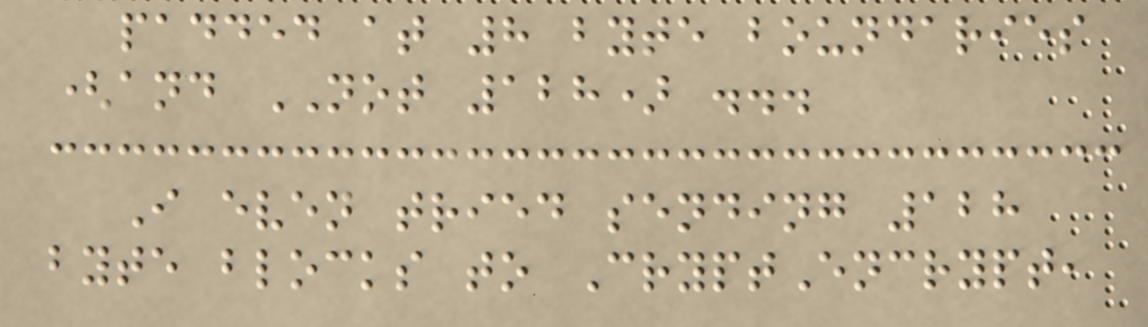padded at 8 byte boundaries
(and NOT 128) ...
I even tried sending 128
byte blocks to CryptEncrypt,
